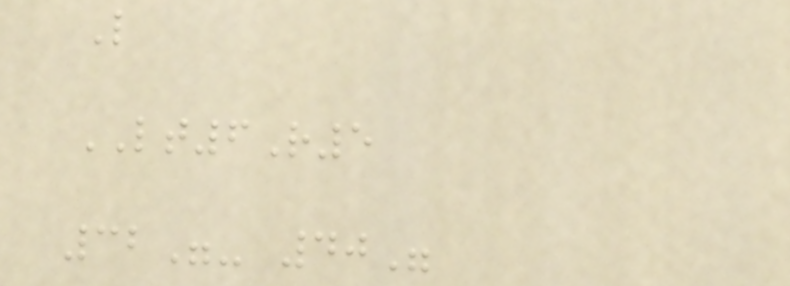L
LT6R5
32"- 40"
